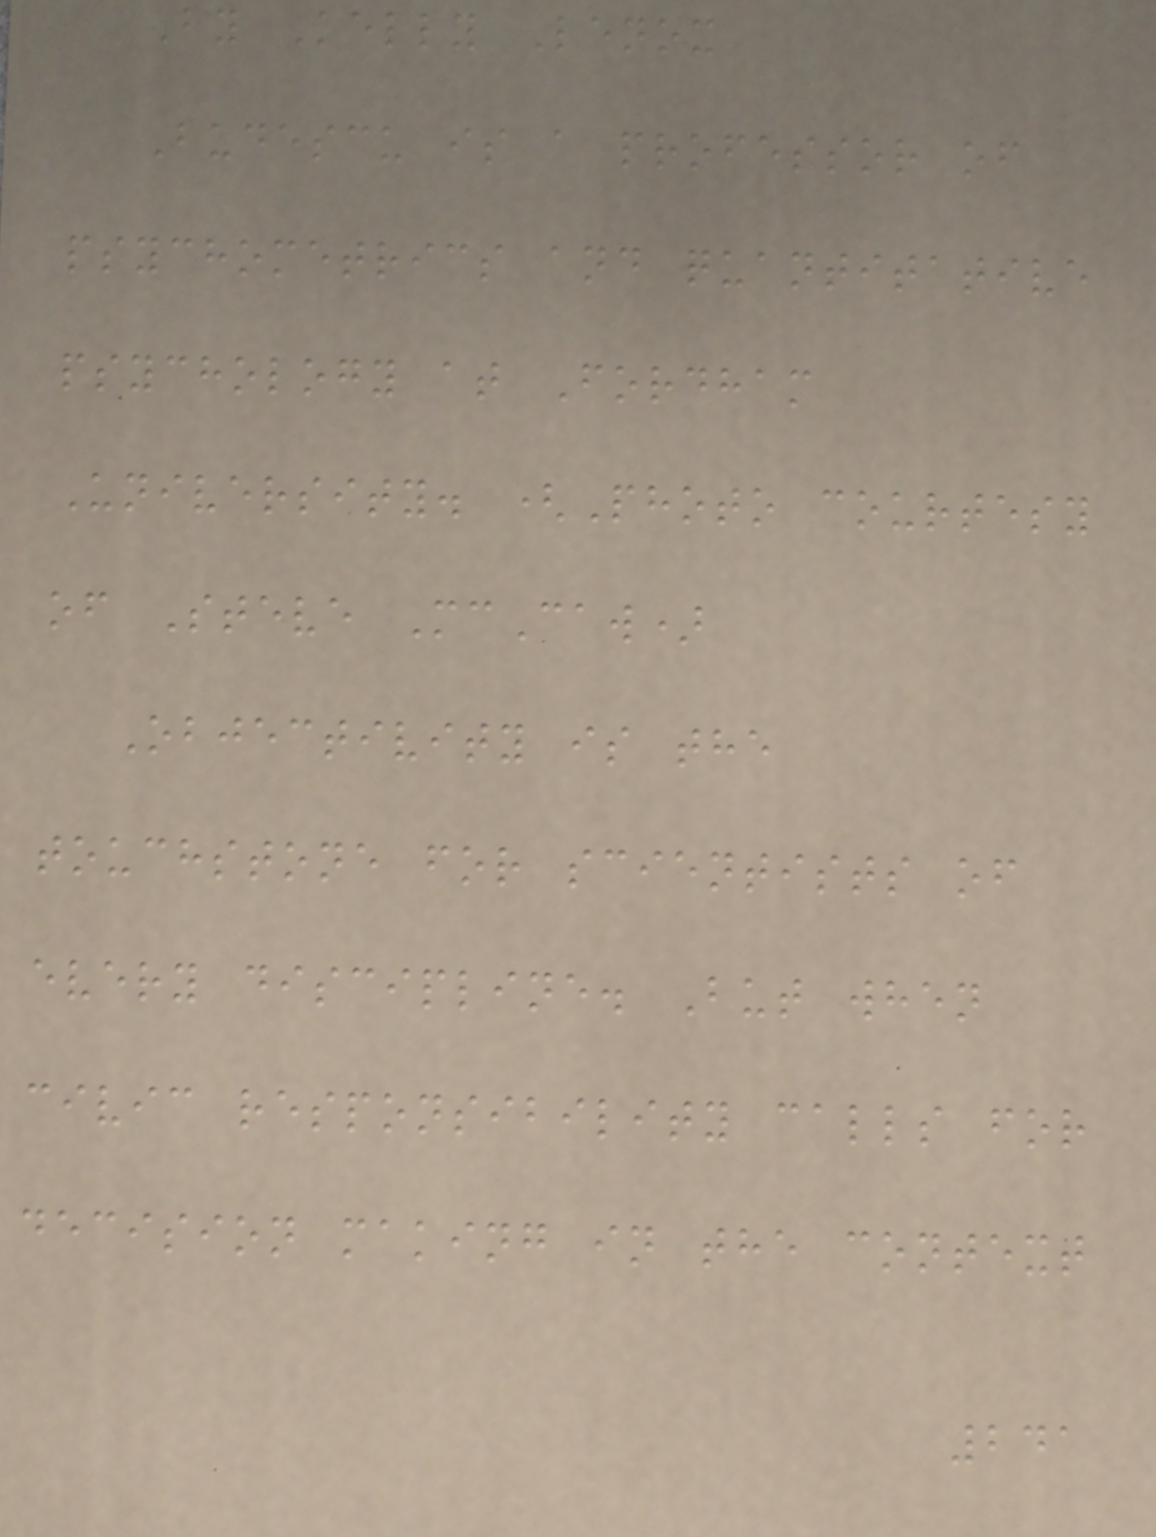By Kelly Lenox
Budescu is a professor of
psychometrics and quantitative
psychology at Fordham
University. (Photo courtesy
of Steve McCaw)
Objectivity is the
touchstone for scientists of
every discipline. But when
civic responsibility calls for
decision making in the context
241
